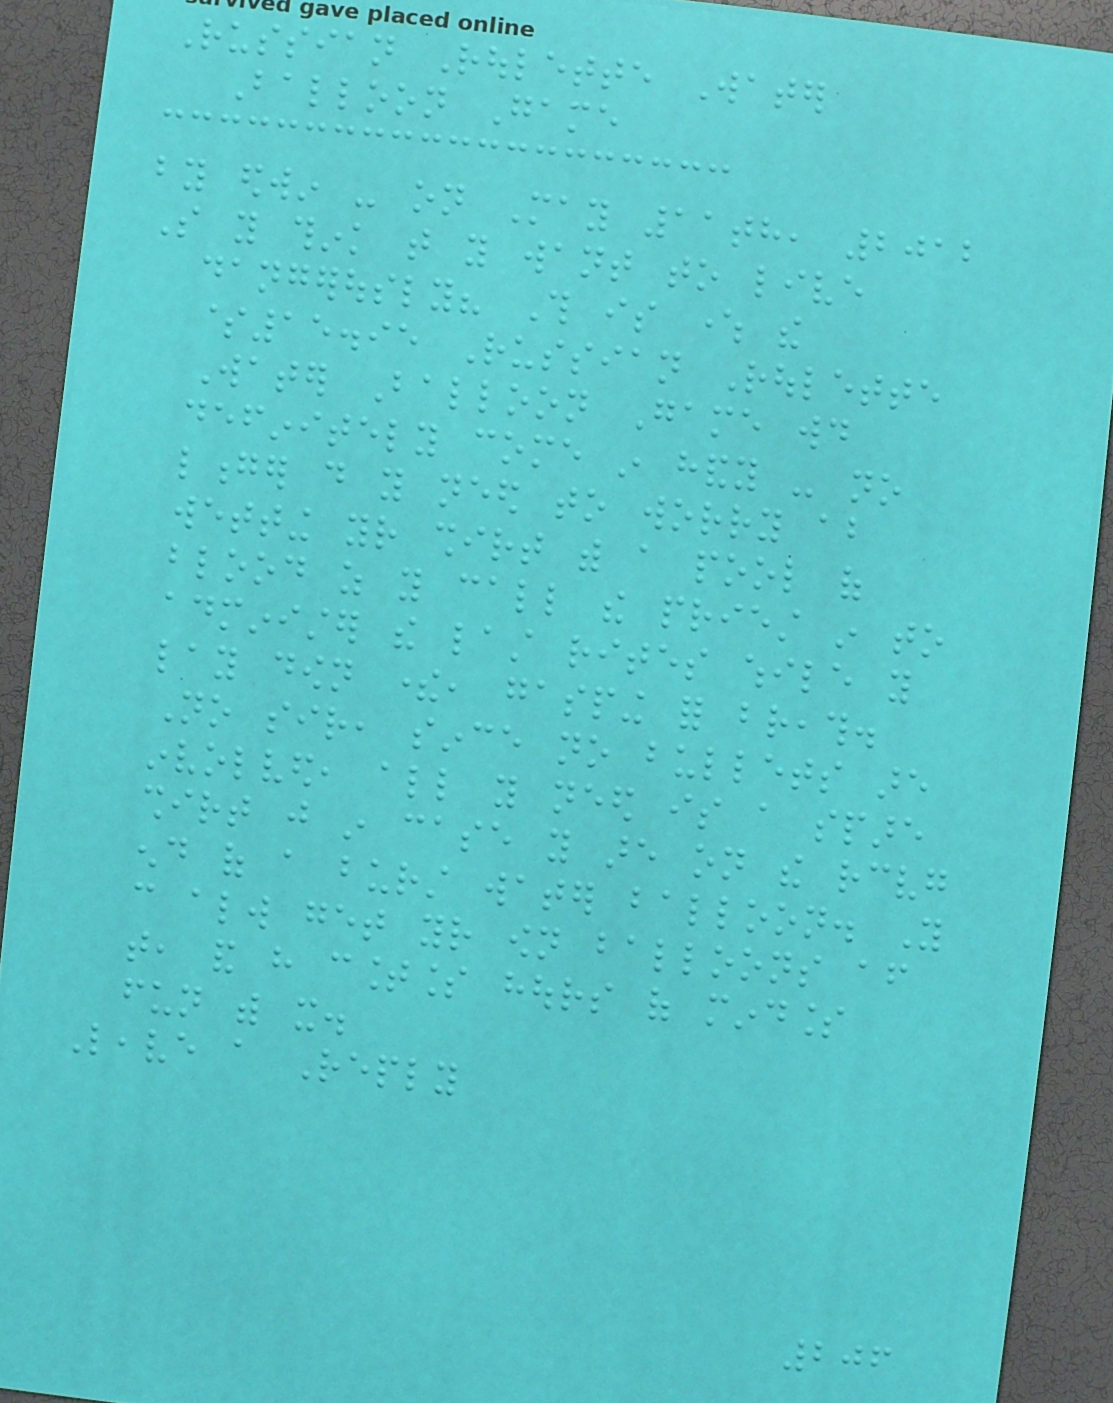Russian Roulette Water
Balloon Game
by edwin - on May 11th, 2012
So you think that you want to live
dangerously? This is where the
$15.95 Russian Roulette
Water Balloon Game would
definitely come in handy - no
longer do you need to worry about
wetting your shirt with a pool of
blood as you call the priest in to
administer the last rites while you
lay down there, gasping for breath.
No sir, since no bullets are
involved, all you need is a spare
shirt just in case you are on the receiving
end of a burst water balloon. You
can always get your own balloons after
that, and have countless hours of mindless
fun with it.
Leave a Reply
206
